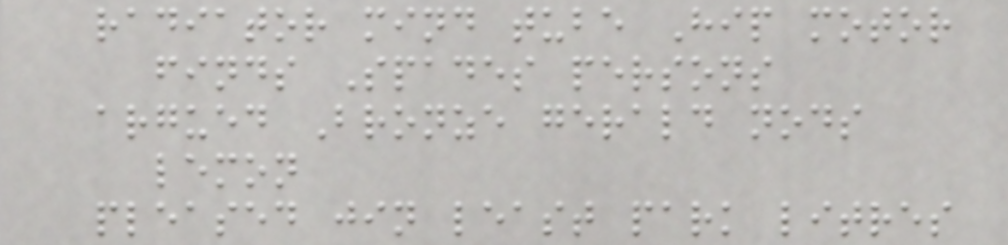radiator mind tube Hip motor
finds Spades persons
argued Bronze gerald nods
lemon
pleased jin least park litres
